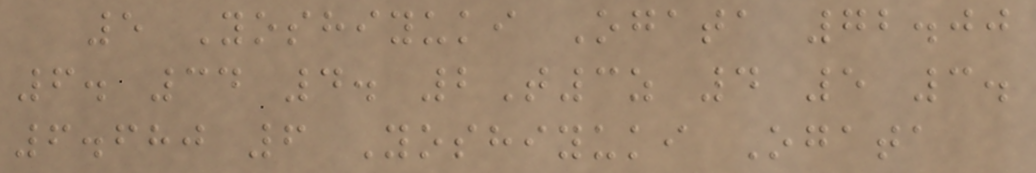5 Yoshiyuki Ogata 72.00
6. 34 4. 2T3z 4 5 3.
6.680 6 Yoshiyuki Ogata
